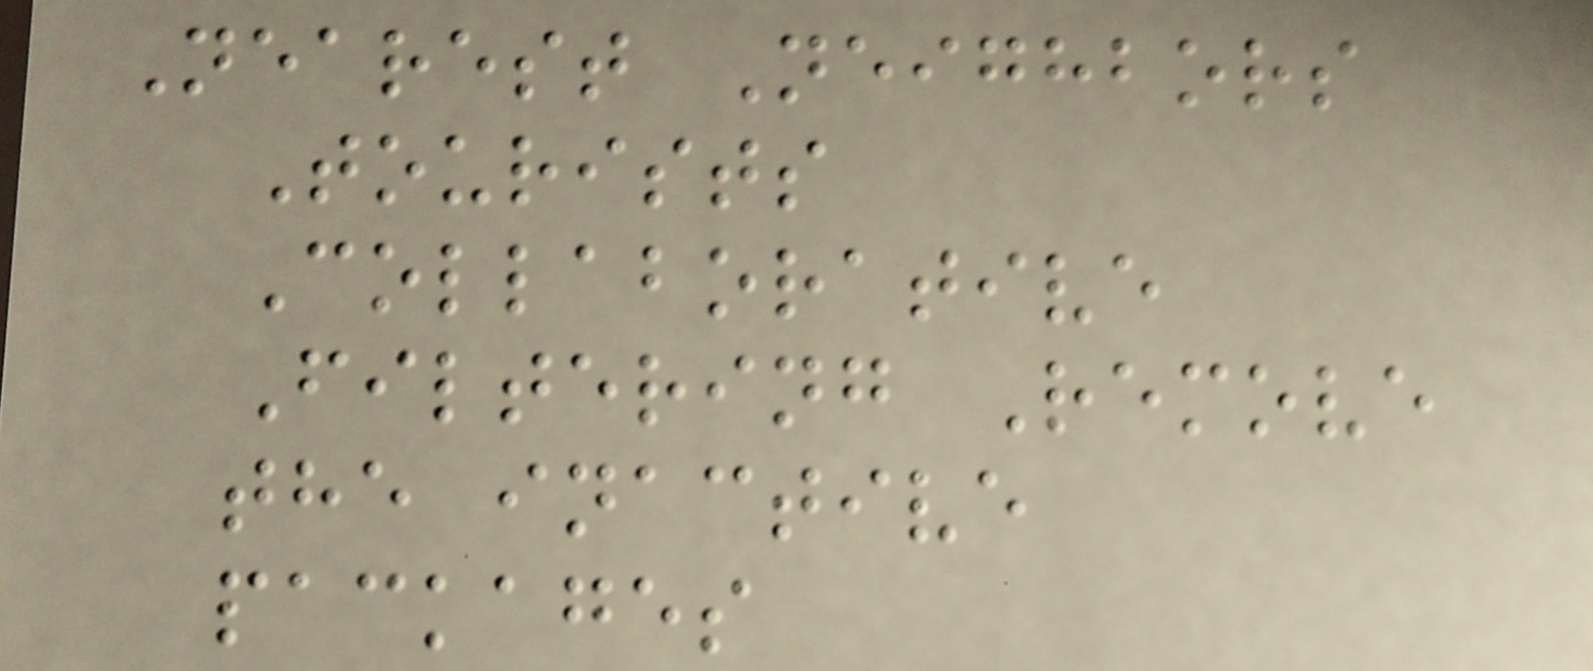Nearest Neighbors
Tourists
Collaborative
Filtering Remove
the inactive
packages
